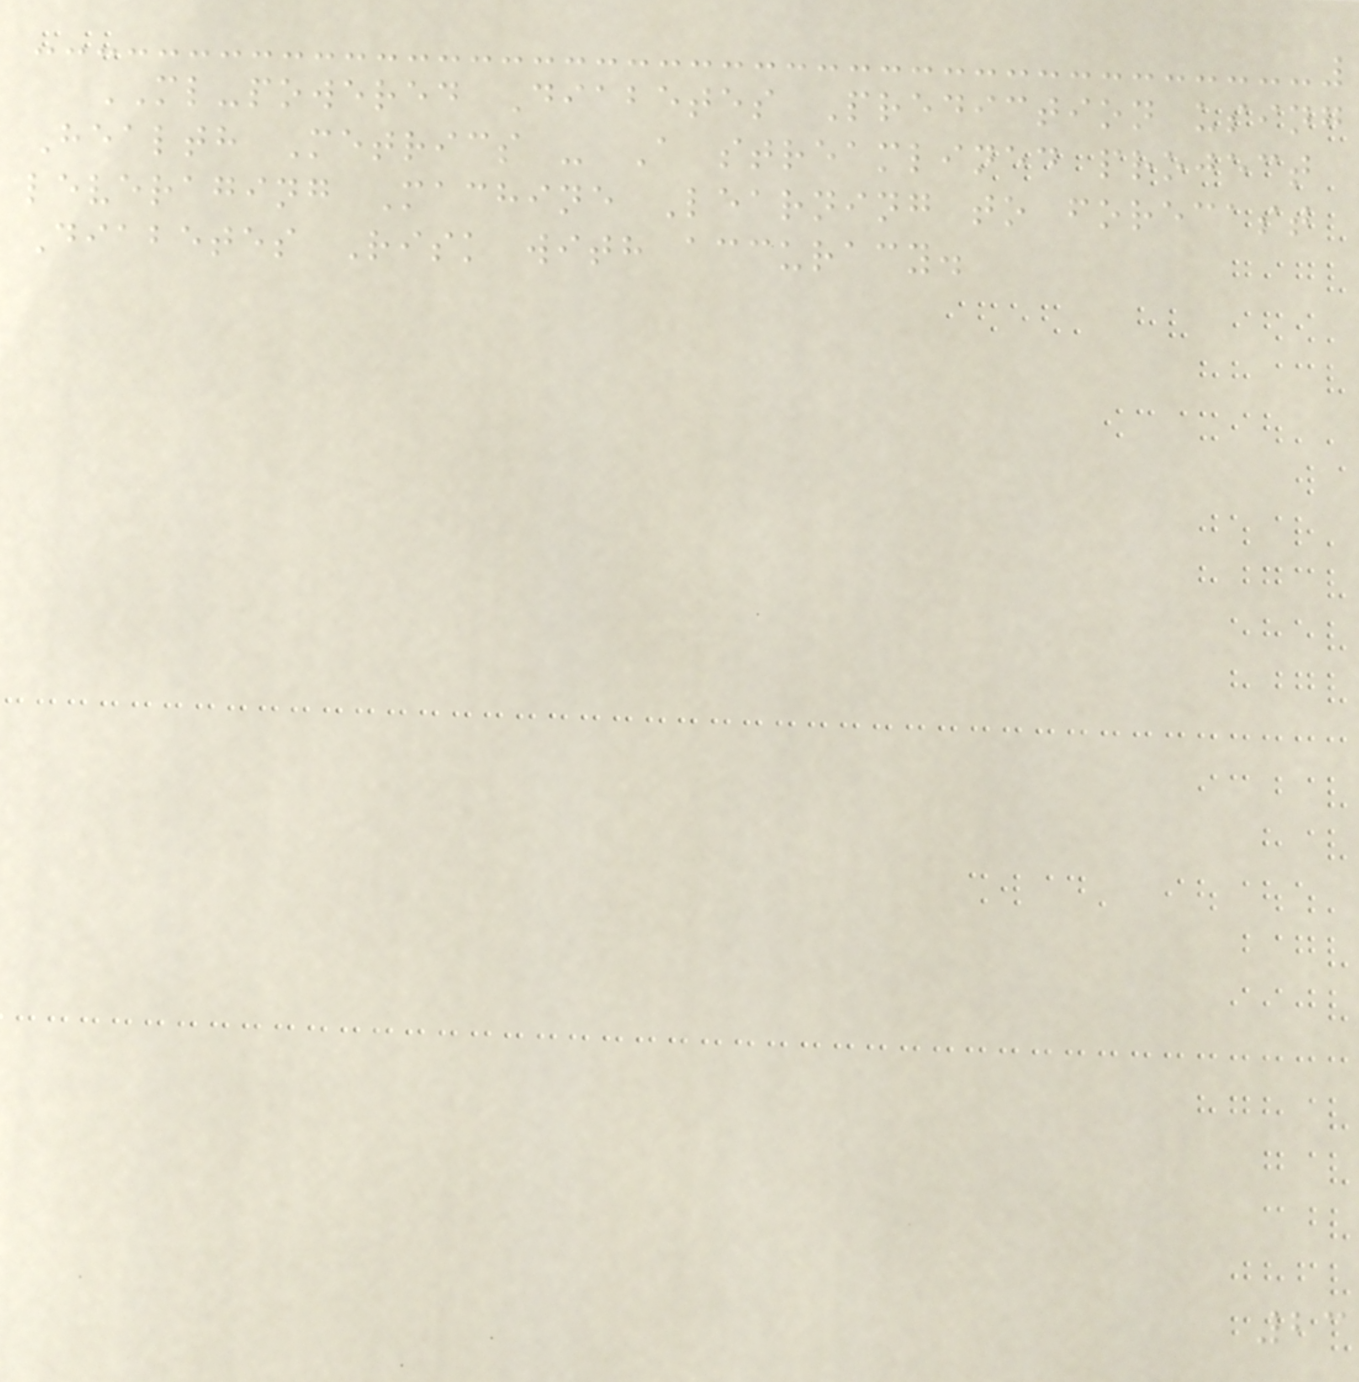ML-powered Diabetes Prediction using
Health Metrics - A streamlined project
leveraging Machine Learning to forecast
Diabetes Risk with accuracy.
23
